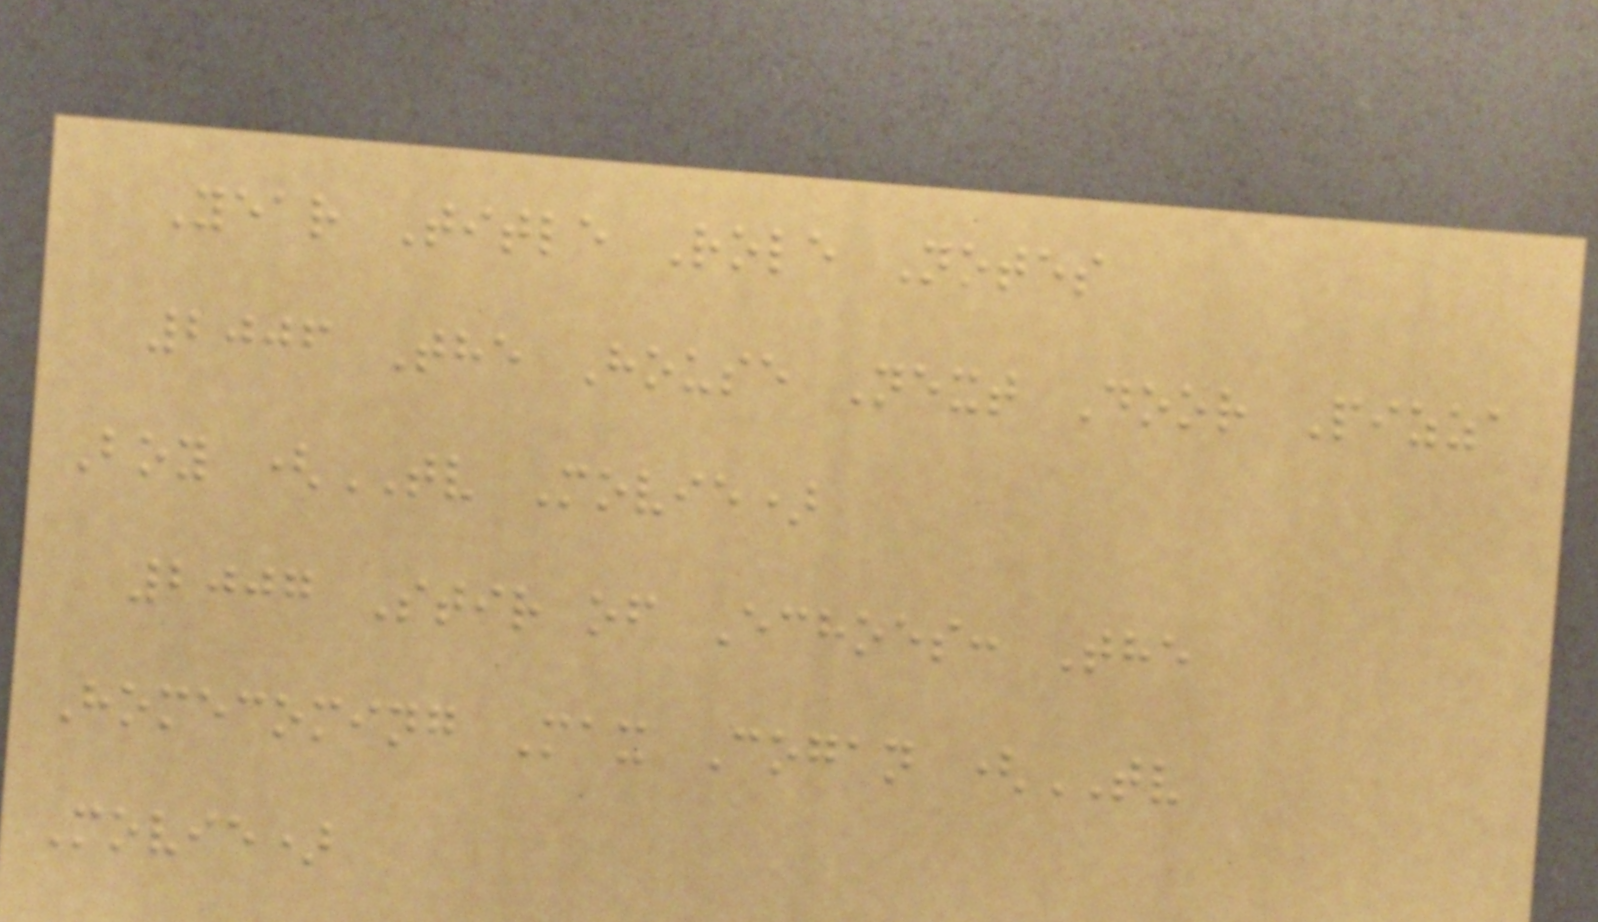Year Title Role Notes
2006 The House Next Door Pizza
Boy (TV Movie)
2007 Stir of Echoes: The
Homecoming Max Cogan (TV
Movie)
